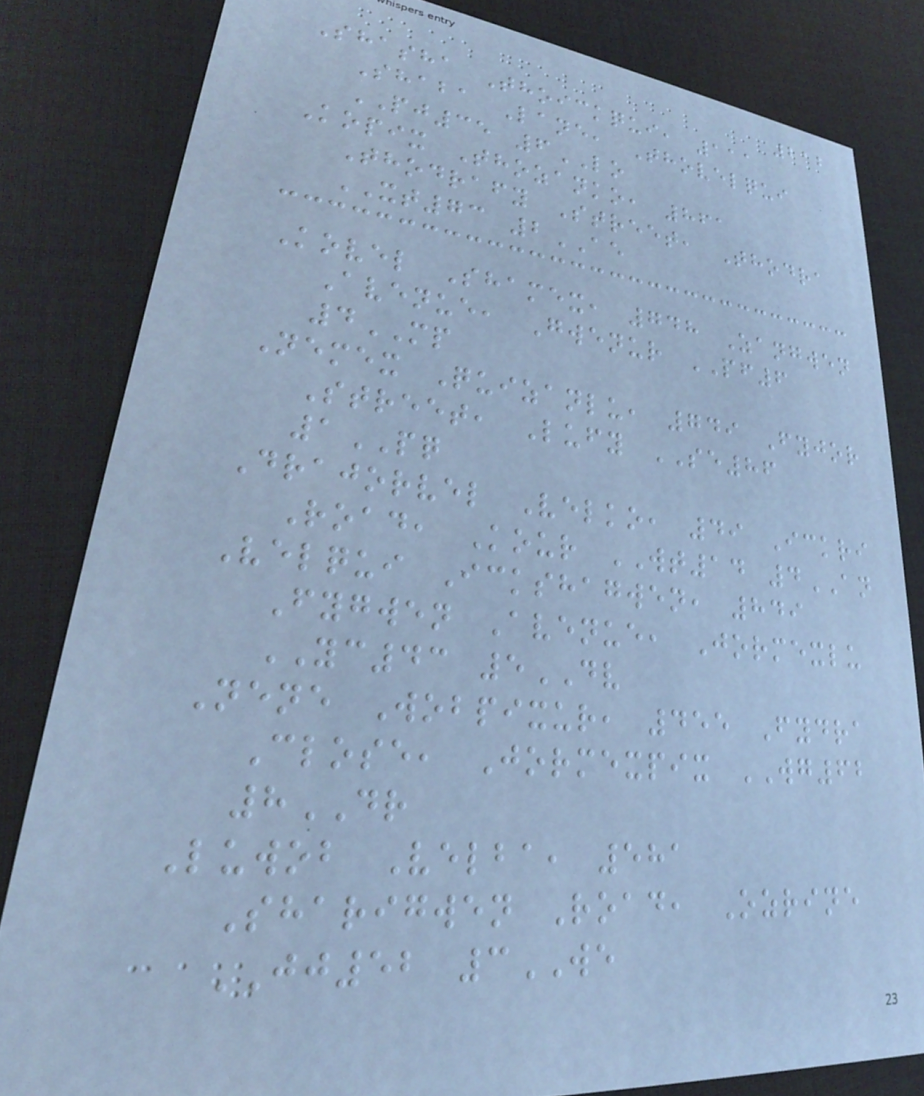212
Shasha Thoickqui, 111
Shaba Lane, Thovelqui
PJ35 6LO
Kopix Thozanko, 861
Thodrafy Street, Thodra
XT73 2AE
Kovel Shamex, 748 Zangwen
Avenue, Gwenur PF6
4MP
Nemex Quizanlu, 749 Fyjor
Street, Lufy SE86
1PQ
Drajorvel Velko, 49 Ickri
Road, Kour WT14 4AN
Velqui Ickshagwen, 849
Fygwen Avenue, Jormexlu
YC43 5DV
Nene Wobpixur, 455 Fydra
Close, Jormexpix WG62
8DR
Luwob Velba, 581
Sharigwen Road, Ozrine
JJ52 3WE
